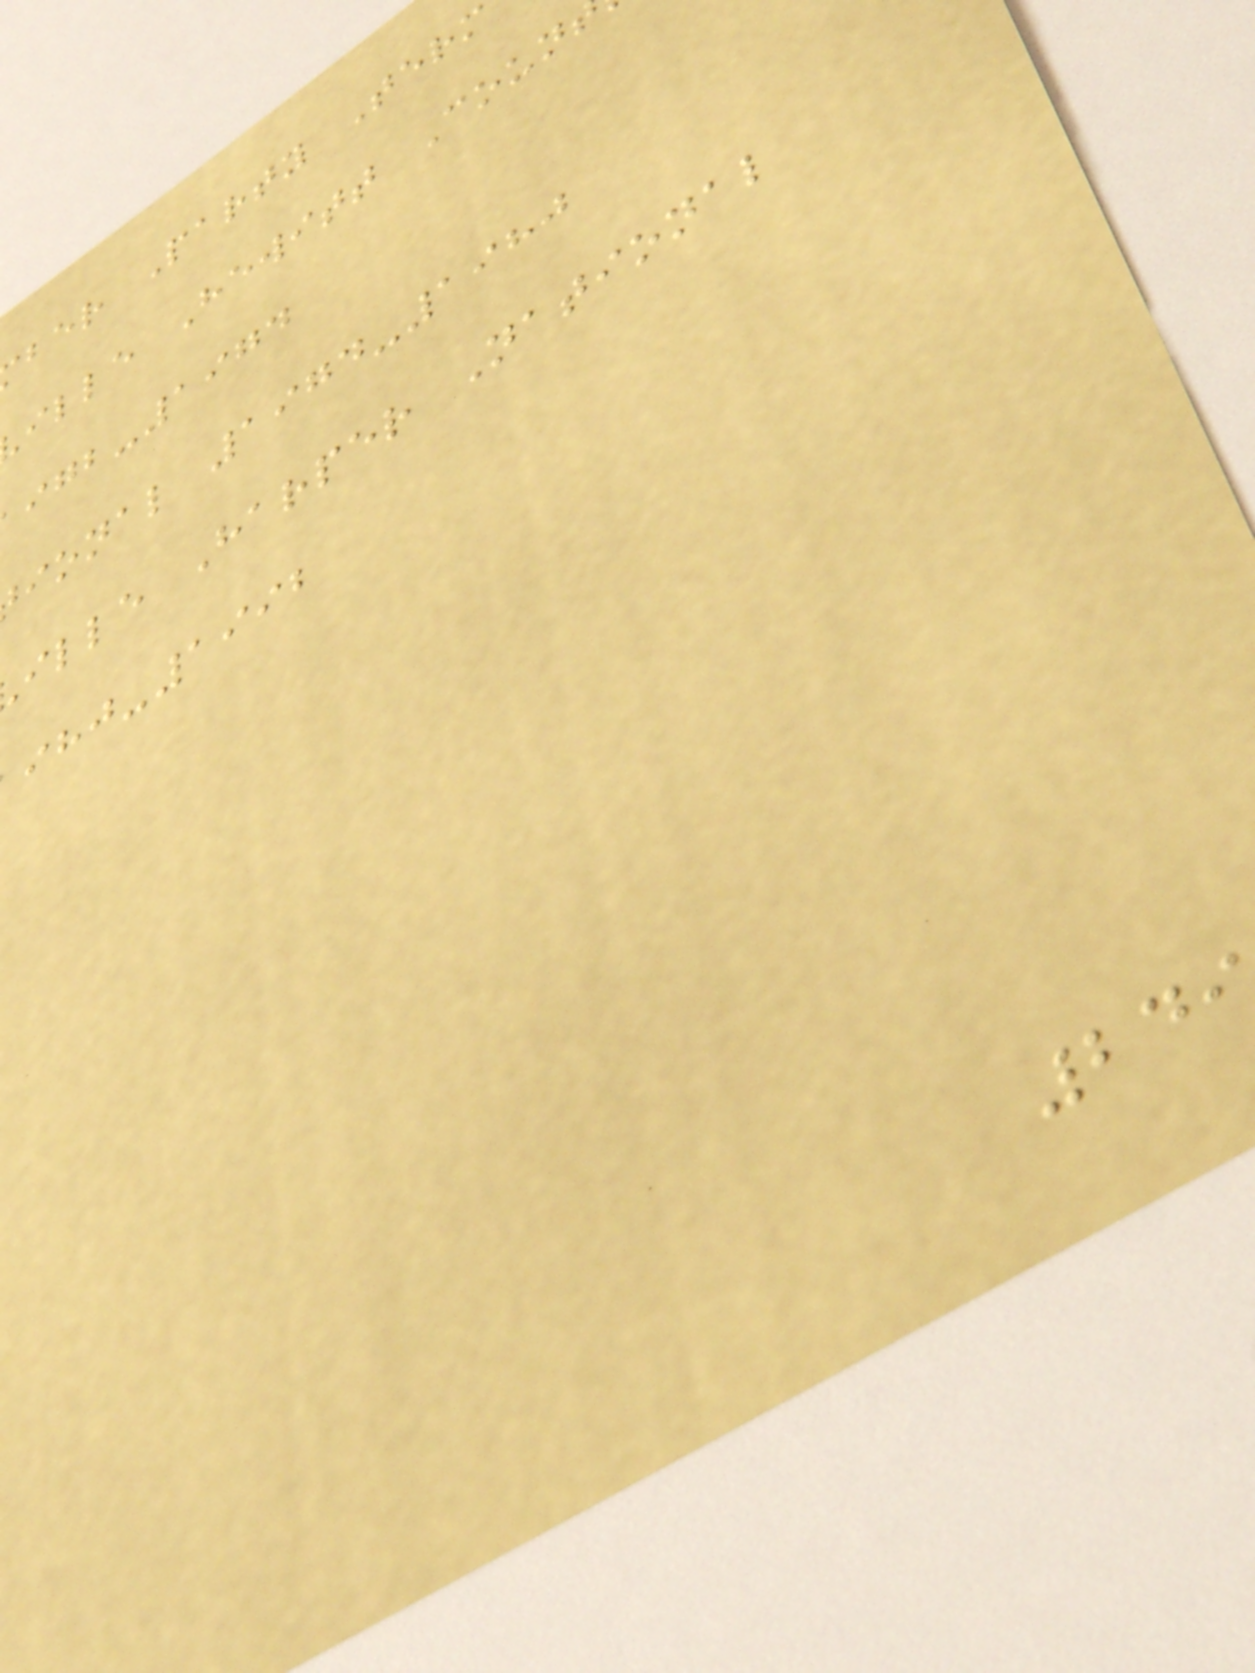ber Party Term
ille Hewitt Coun
-1974
ional 1974-1980
ille Harper National
-1992
